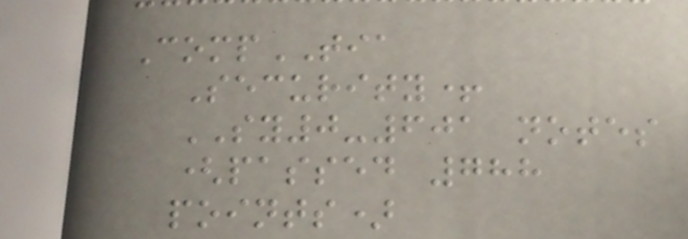CompTIA
Security+
SY0-601 notes
(passed 788
points)
